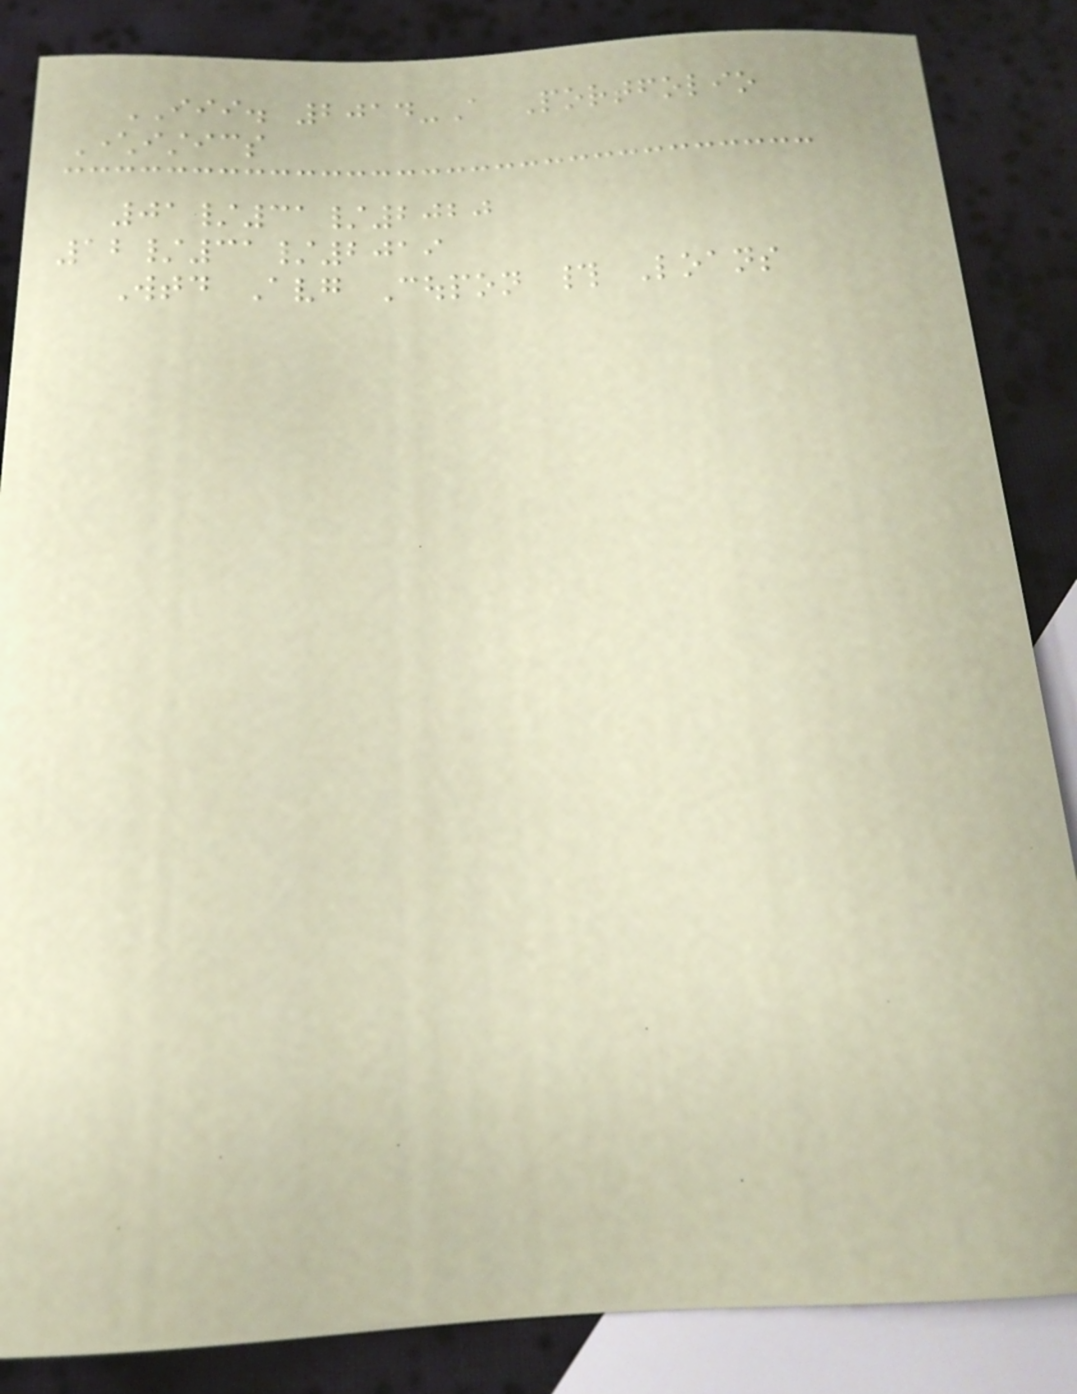III. 2014-A Portfolio
Characteristics
01/31/2020
12/31/2019
Wtd Avg Coupon # Loans
